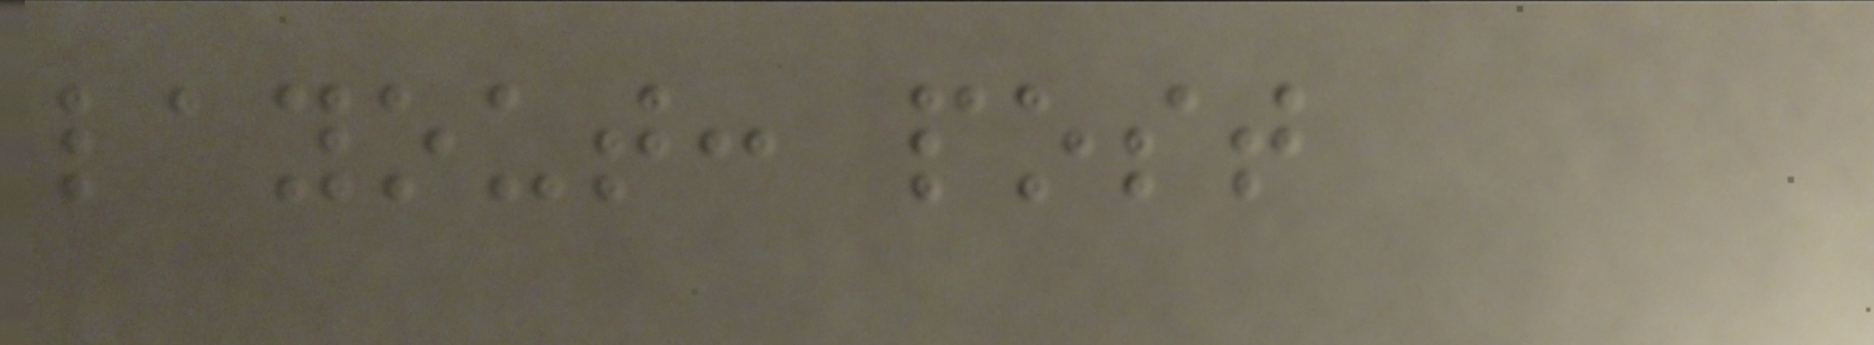layout: post
